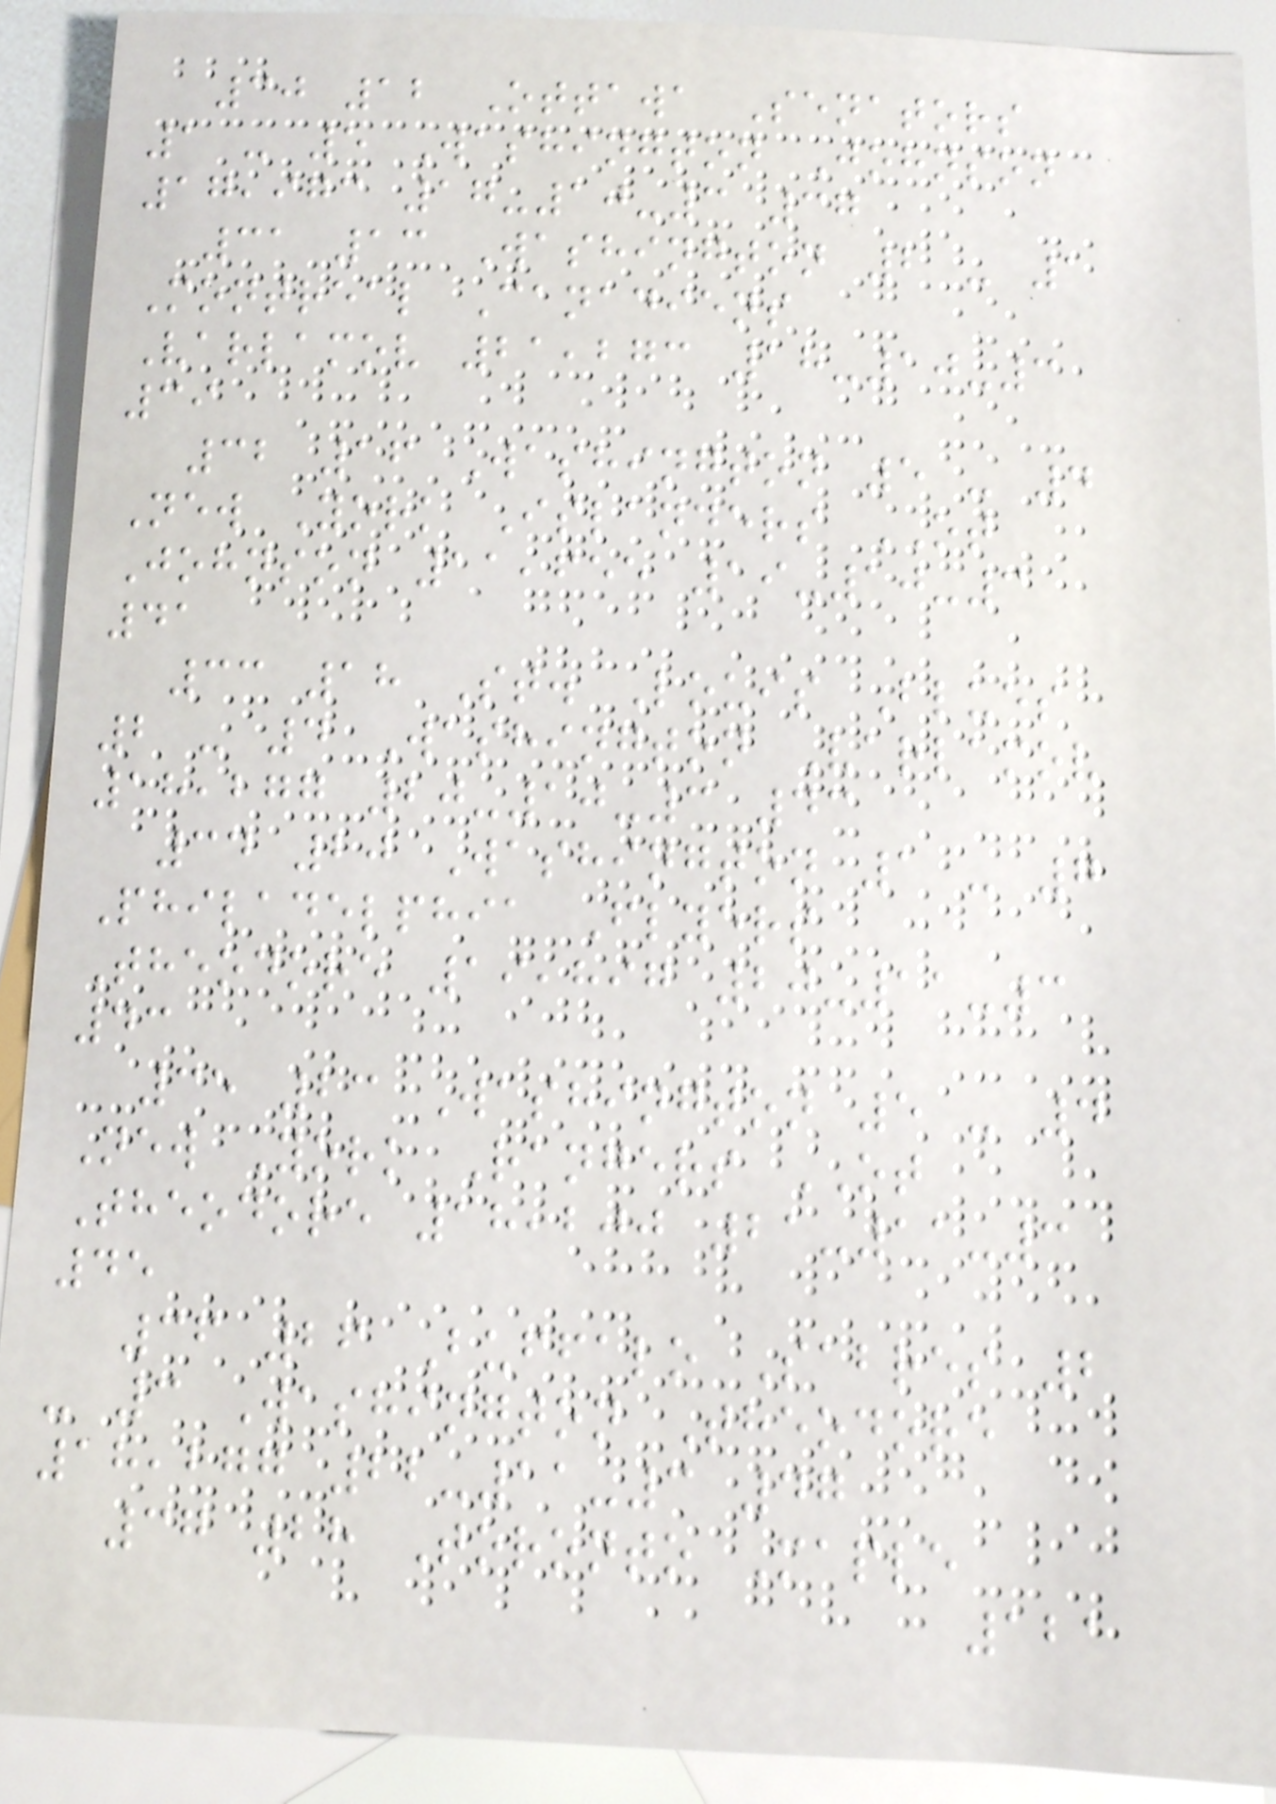30 12 Ottawa Senators
1 - 5 Washington Johnson
17,973 17-10-3 37
31 13 Washington 2 - 1
Montreal Canadiens
Varlamov 21,273 18-10-3
39
32 16 Washington 5 - 4
New York Islanders OT
Johnson 11,655 19-10-3
41
33 18 St. Louis Blues
2 - 4 Washington Varlamov
18,277 20-10-3 43
34 20 Washington 1 - 7
Philadelphia Flyers
Theodore 19,897 20-11-3
43
35 23 Washington 5 - 4
New York Rangers OT
Theodore 18,200 21-11-3
45
36 26 Buffalo Sabres 2
- 3 Washington Theodore
18,277 22-11-3 47
37 28 Toronto Maple
121
